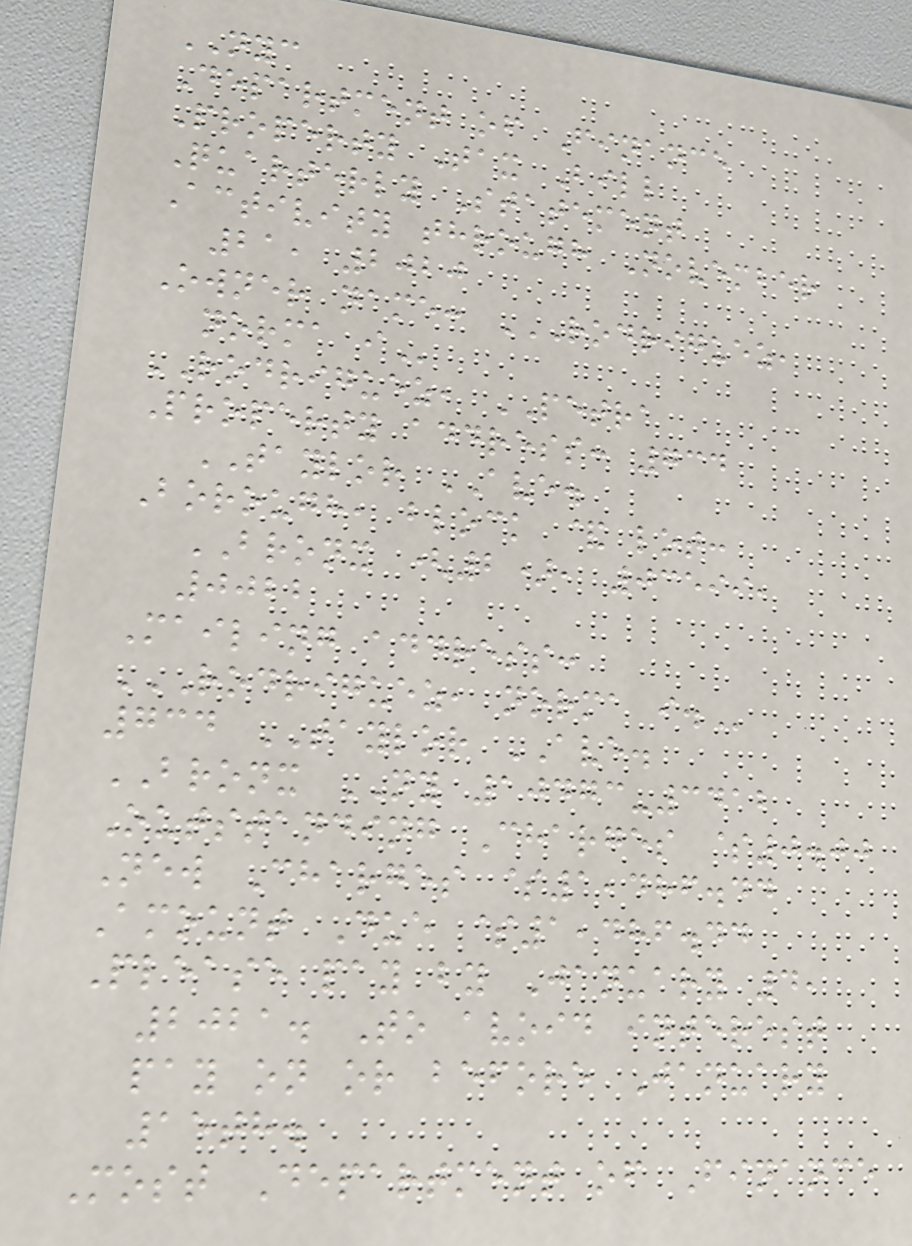NYC
Department of Finance
Property Tax Bill
Quarterly Statement
Activity through November
21, 2020
Owner name: RODRIGUEZ,
NORMA I
RODRIGUEZ, PETRA
Property address: 734
TAYLOR AVE.
Borough, block & lot:
BRONX (2), 03599,
0022
Mailing address:
RODRIGUEZ, NORMA I.
734 TAYLOR AVE.
BRONX NY 10473-3412
Outstanding Charges $0.00
New Charges $1,486.44
Amount Due $1,486.44
Please pay by January 4,
2021. To avoid interest
pay on or before January
15th.
Most Department of Finance
